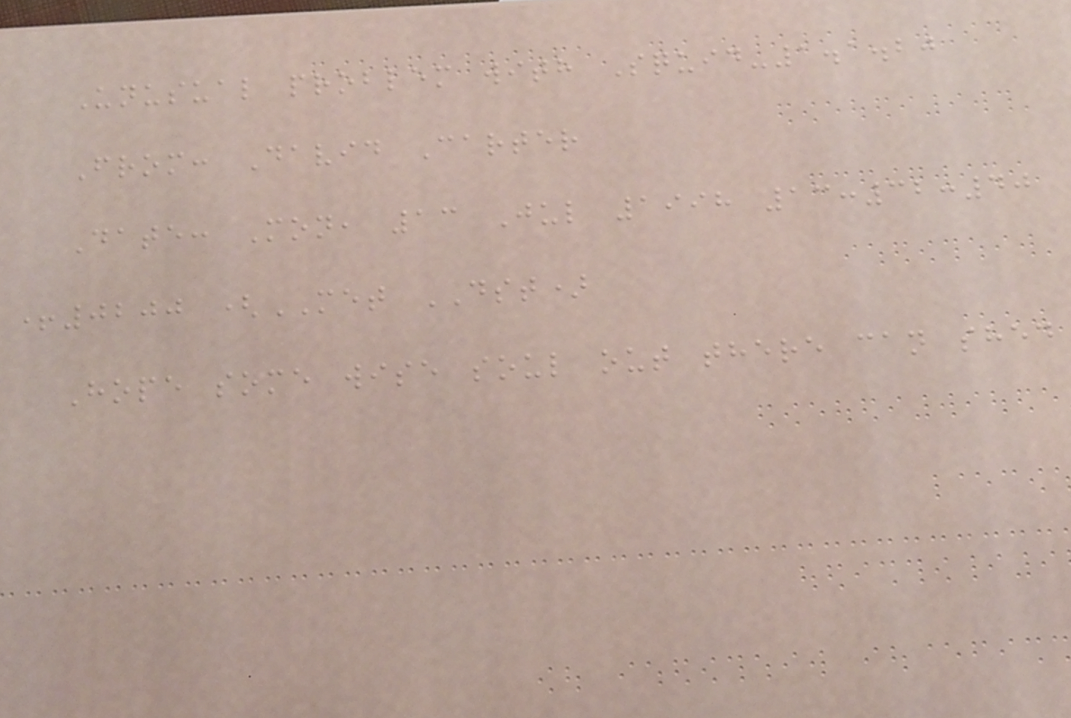Unusual problem with Squid-1.1.20
From: David Carter
Date: Mon, 13 Jul 1998 13:32:40
+0200 (MET DST)
Hope some wise soul out there can shed
